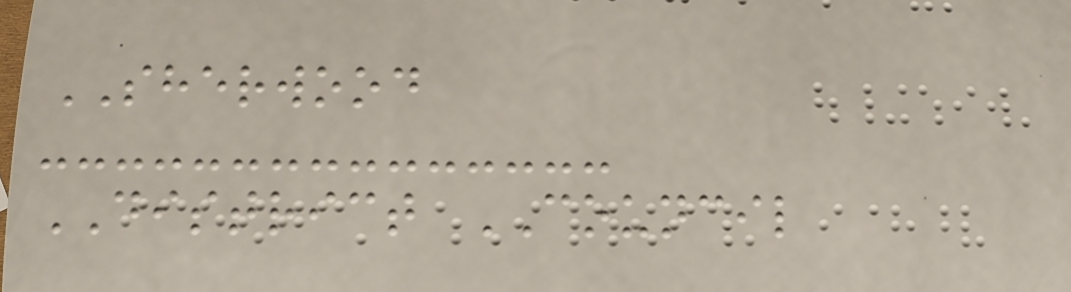SHERWOOD
DISTRICT COUNCIL
